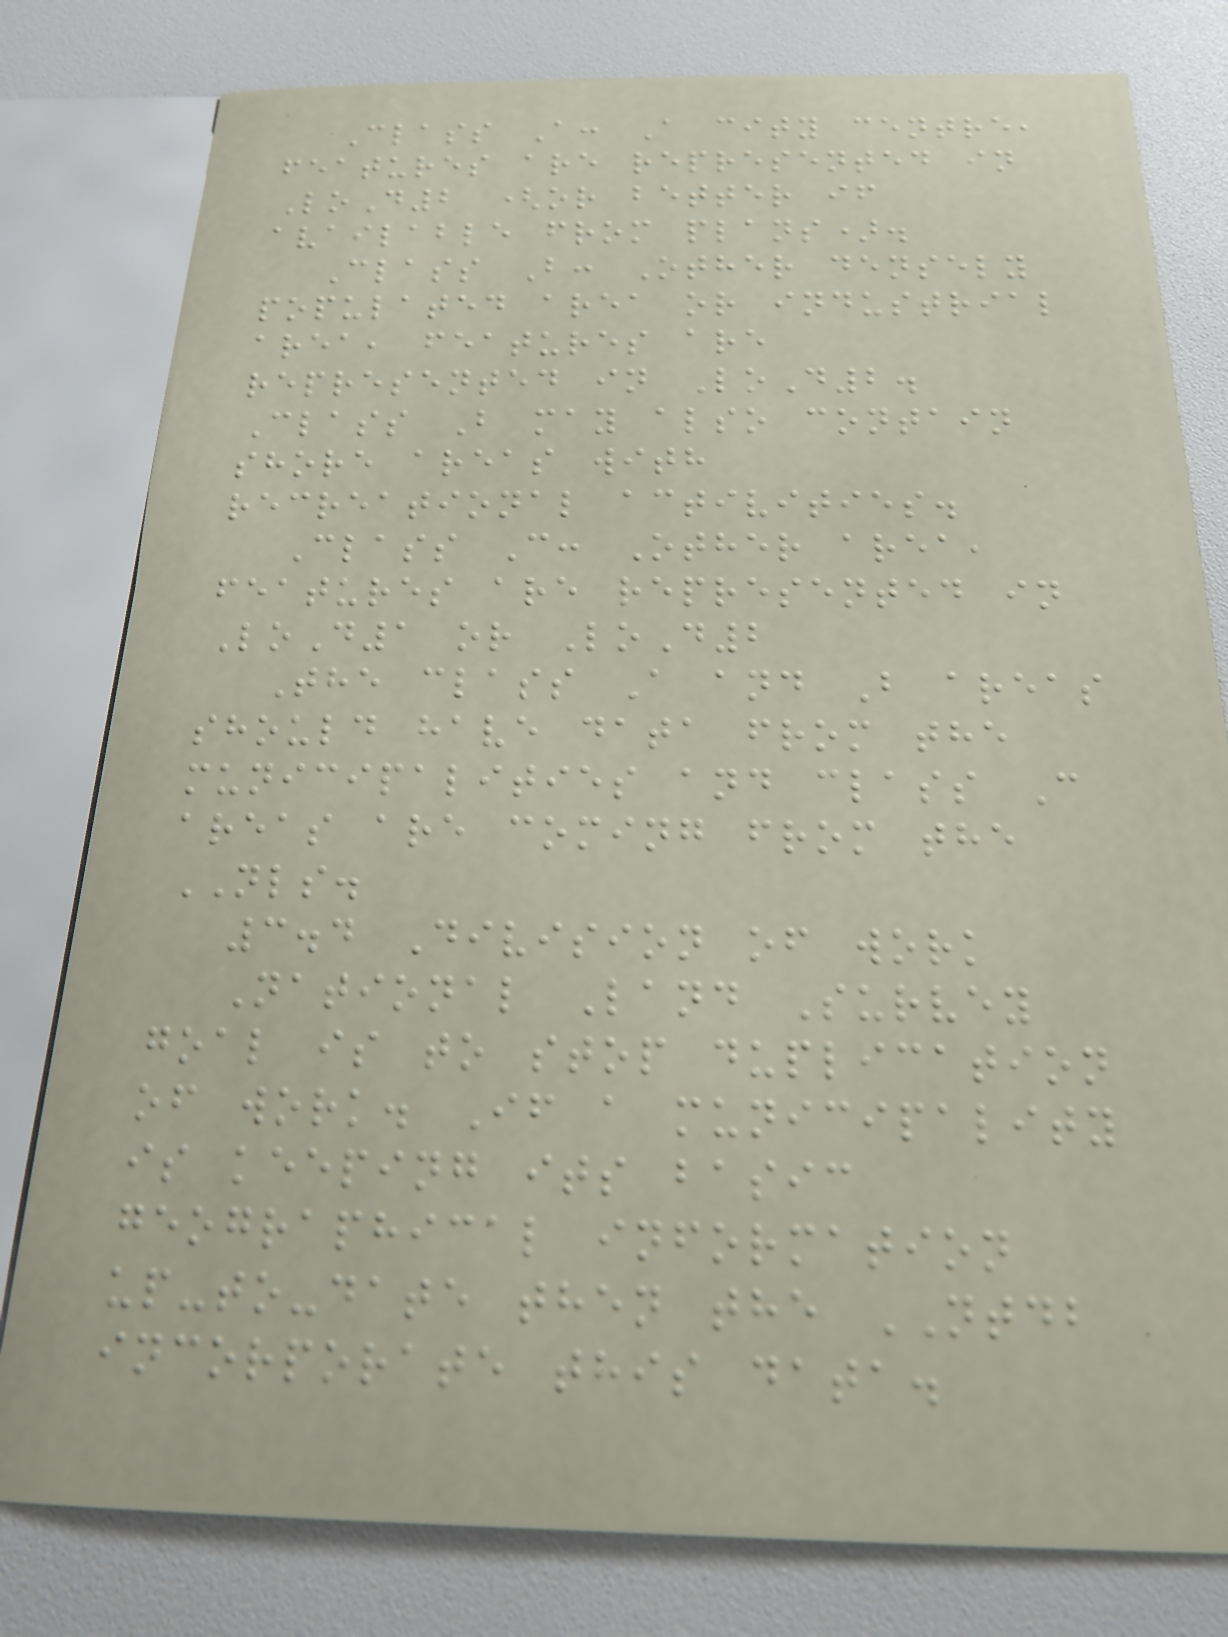Class A: A city centre,
features are represented in
LoD2 (or better if
available from plans).
Class B: Other densely
populated area or industrial
area, features are
represented in LoD2.
Class B may also contain
shore areas with
recreational activities.
Class C: Other area,
features are represented in
LoD1 or LoD2
The class A and B areas
should have data from the
municipalities and class C
areas are coming from the
NLS.
3.4 Division of work
National Land Survey
goal is to stop duplication
of work. If a municipality
is keeping its basic
geographical information
up-to-date then the NTDB
incorporate this data.
